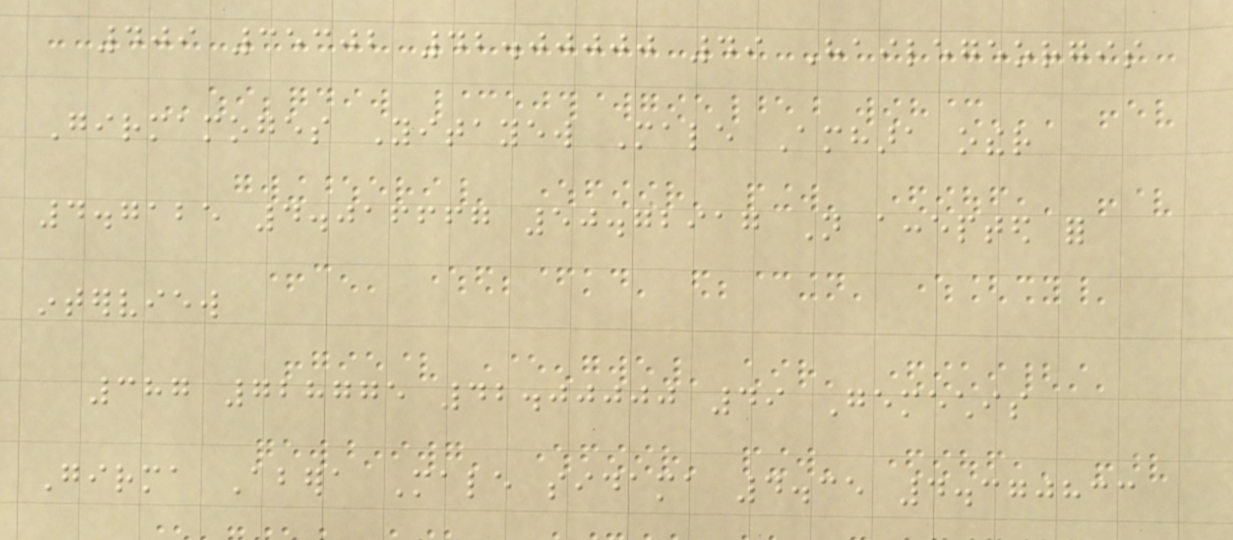409 35302 42.00000 49 Hailegeorgis
Girmamoges Yitayew Male Amhara other
4.7125 4.016667 50.72917 Not accepted for
interview
387 728775 42.00000 49 Gemechis
Girma Abera Male sidama 4.35 4.370833
